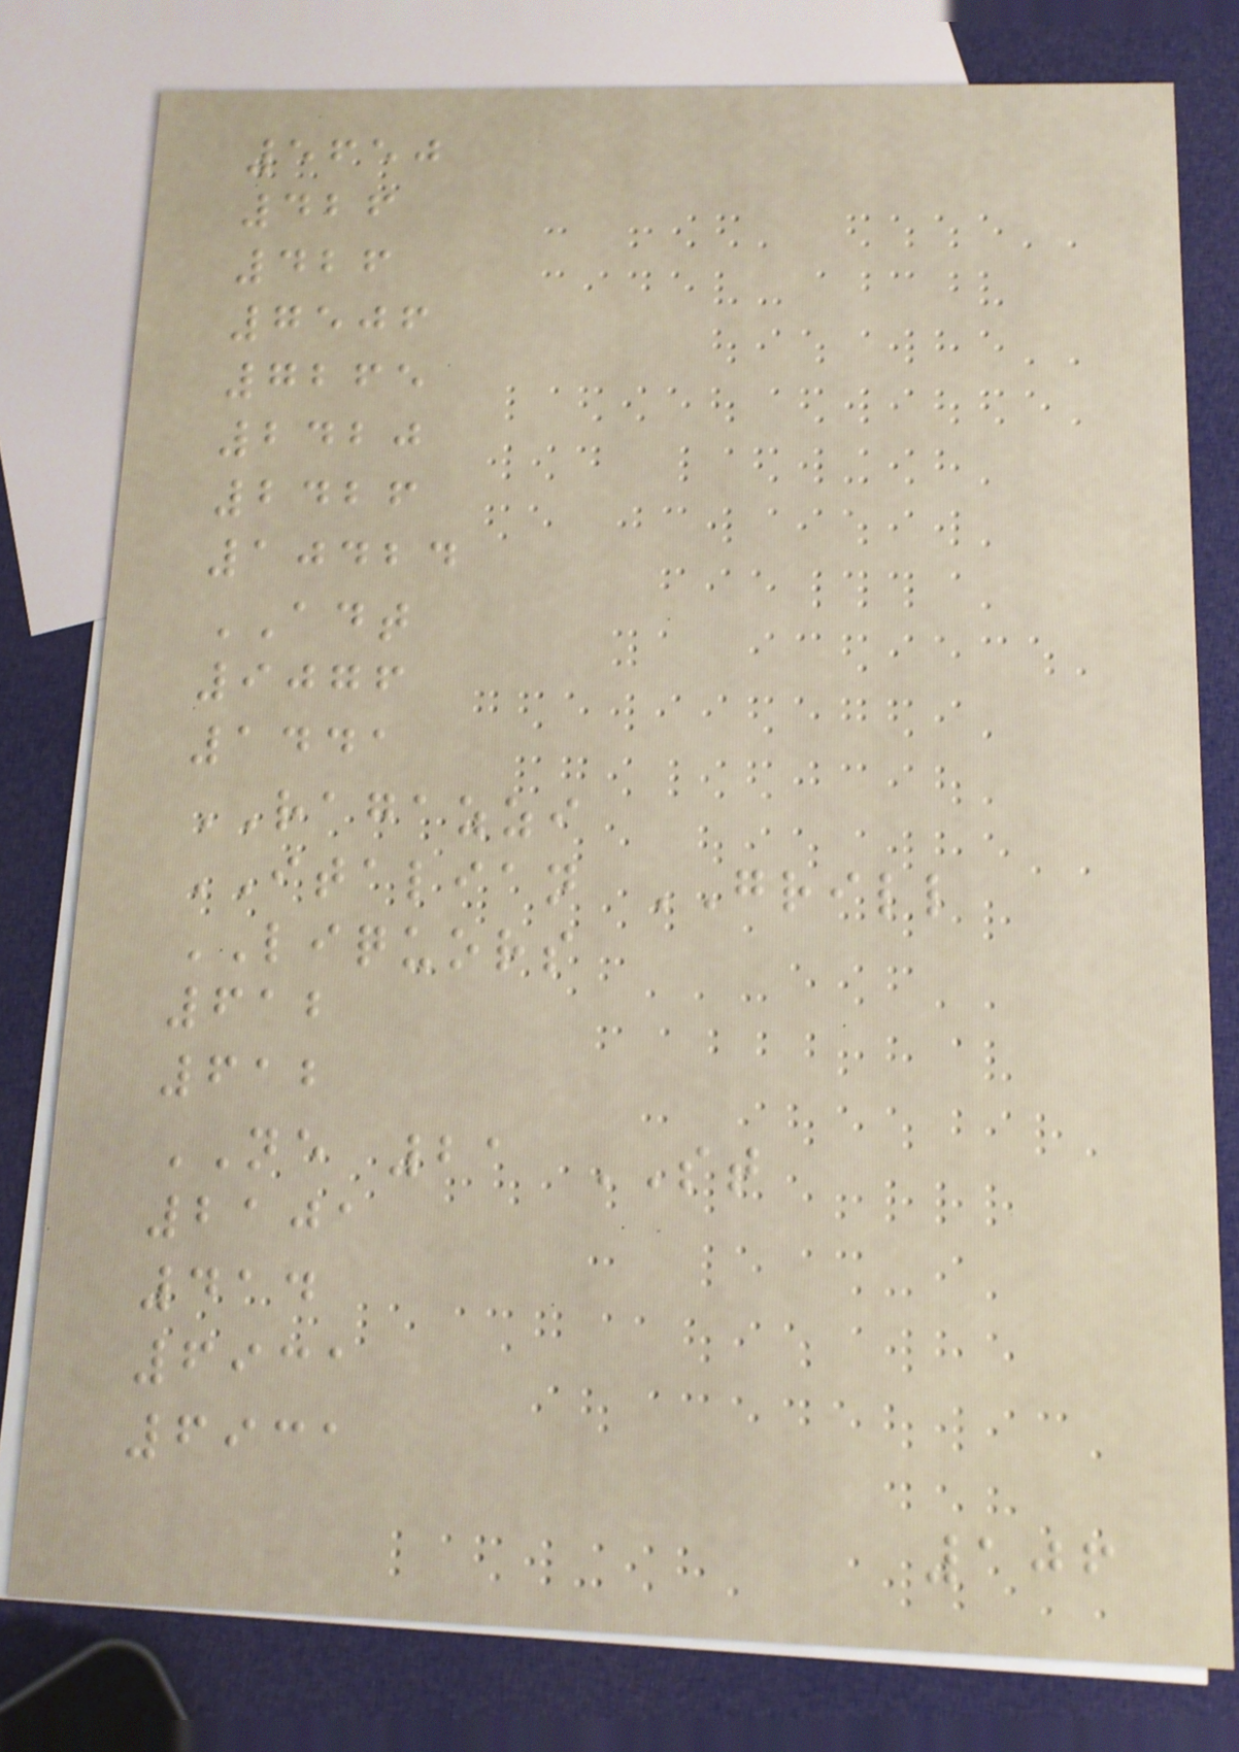5650
426
426
7506
7265
2420
2426
10424
ADT
9076
1441
RAGAZZI
ITALIAN GRILL
LIQUORS
612
612
NE 21 ST
2101
414
6931
6931
106
